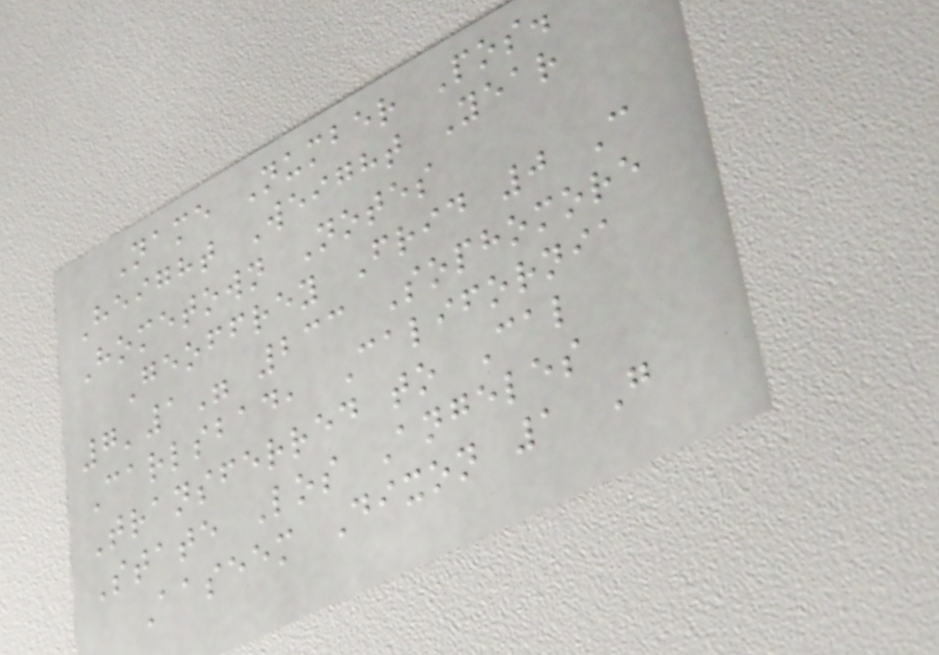Name Number Pos.
Height Weight Year
Hometown Notes
Geoffrey Frid 0 C
7'1" 233 Sophomore
Carlsbad, California
Transferred to Cal
State Los Angeles
Aaseem Dixon 1 G
